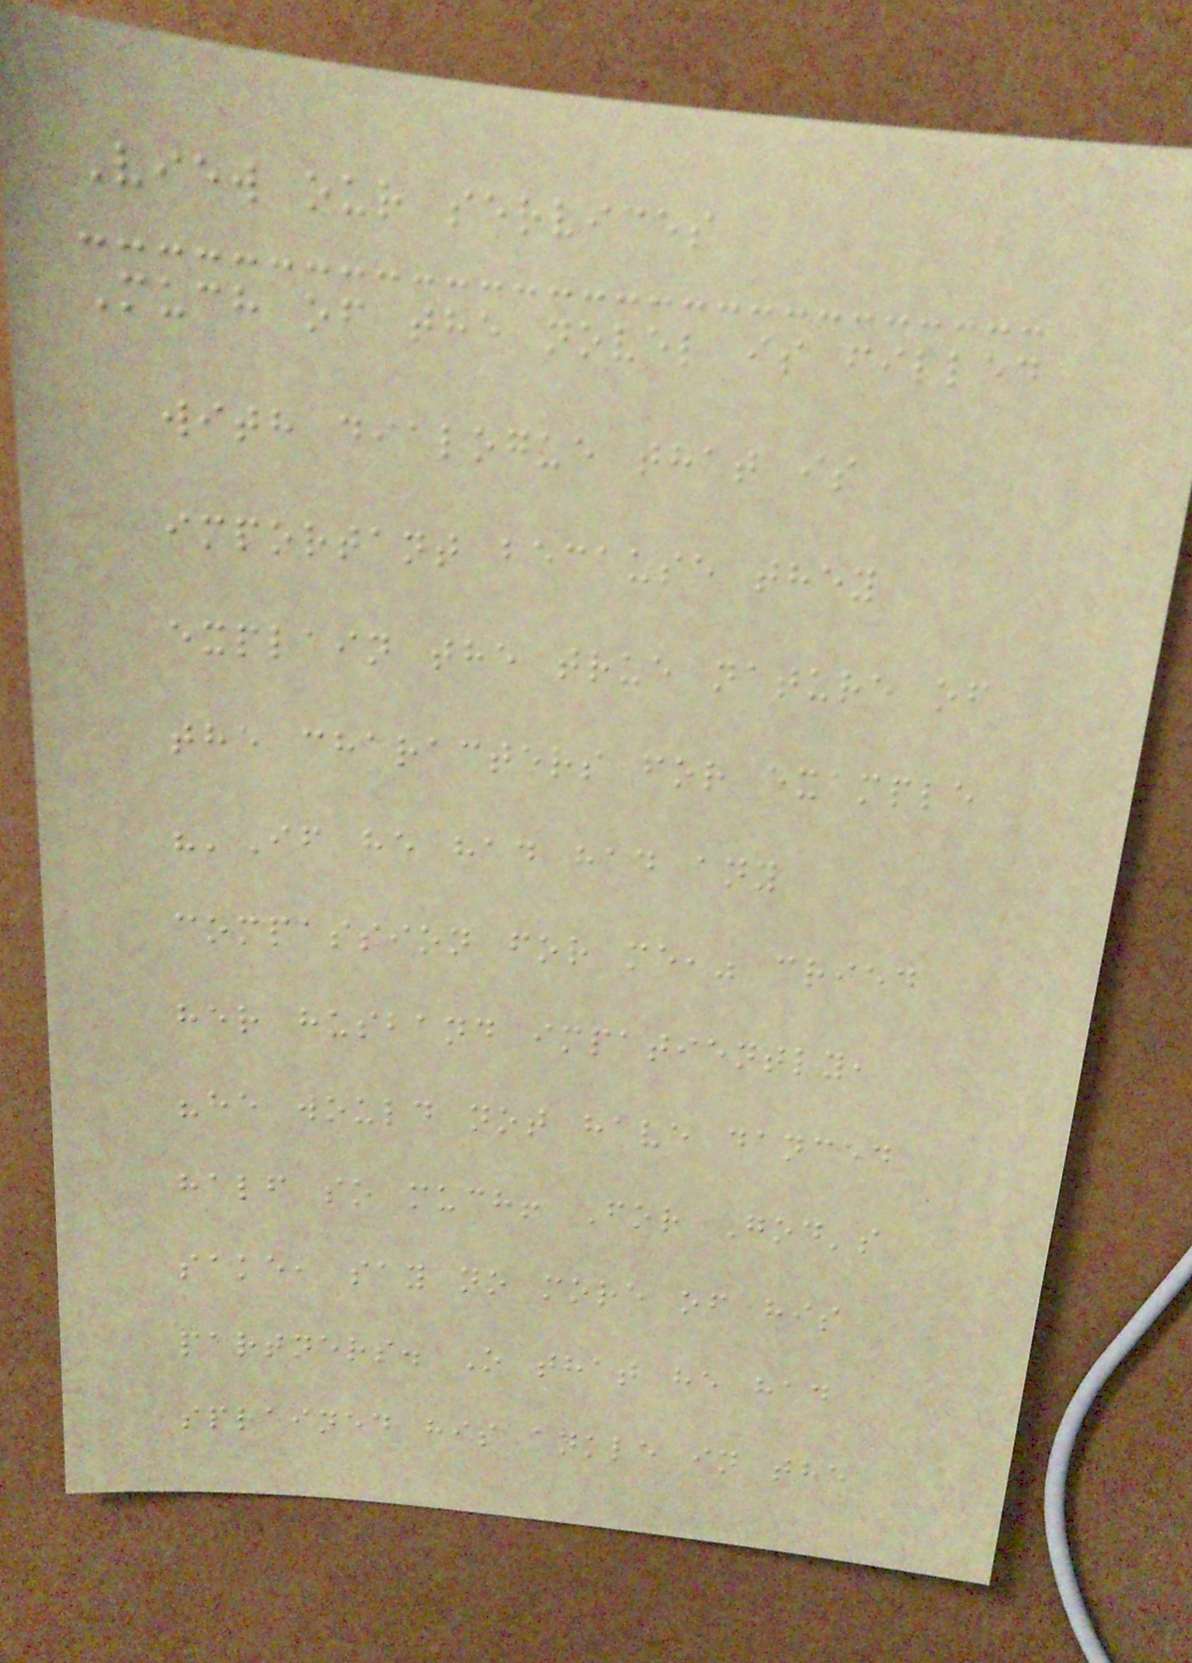View our services
Much of the novel is filled
with dialogue that is
important because they
explain the true nature of
the characters for example
"'If he had had any
compassion for me," cried
her husband impatiently,
"he would not have danced
half so much! For God's
sake, say no more of his
partners. O that he had
sprained his ankle in the
